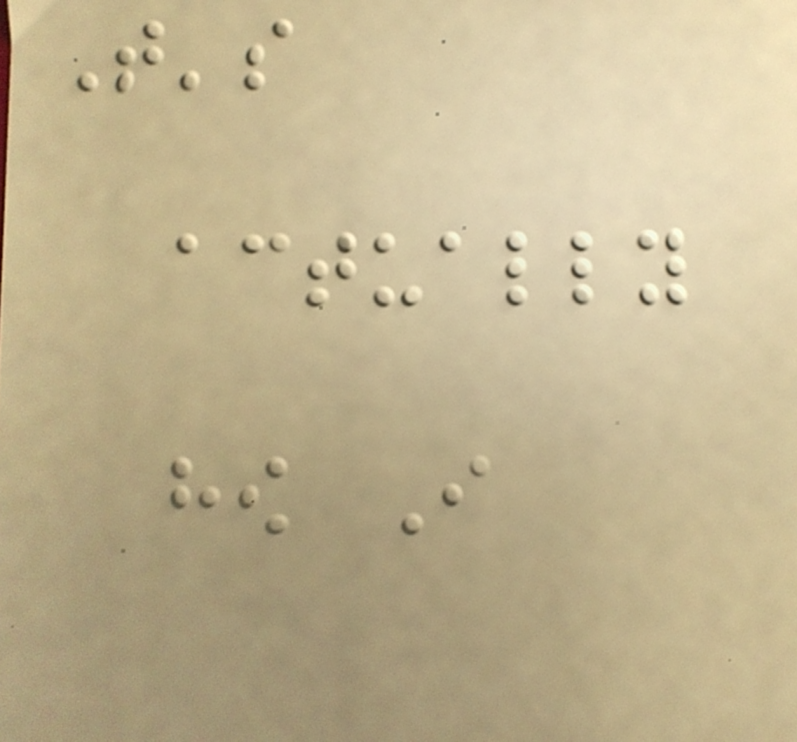That's
actually
how I
